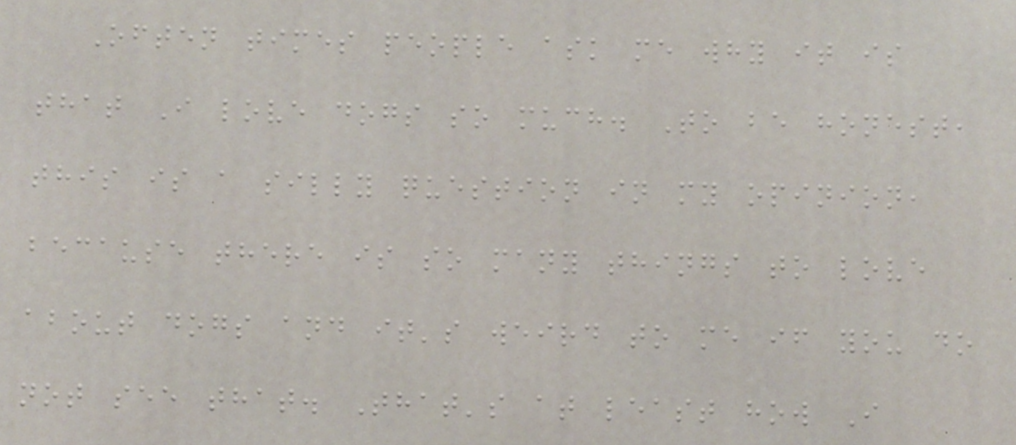Often times people ask me why it is
that I love dogs so much. To be honest,
this is a silly question in my opinion,
because there is so many things to love
about dogs and it's weird to me if you do
not see that. That's at least how I
